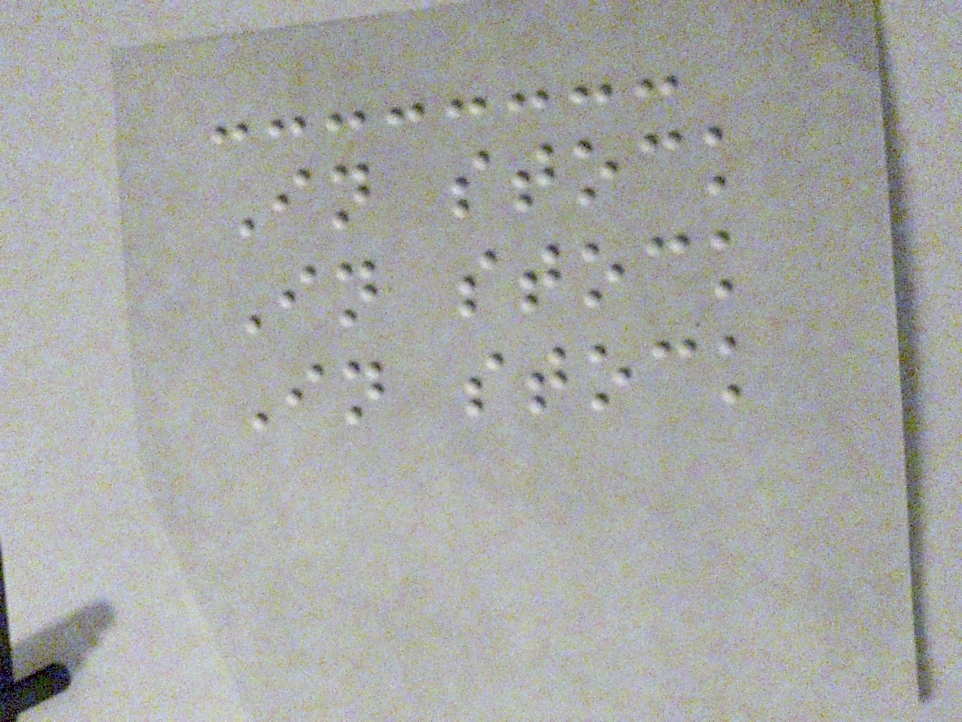In stock
In stock
In stock
